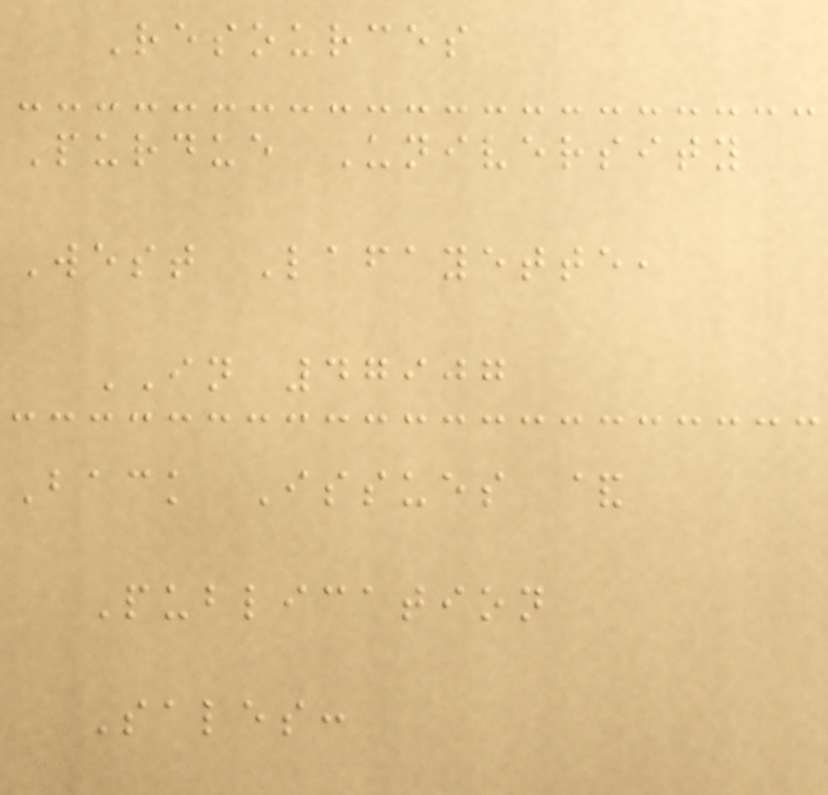Resources
Purdue University
West Lafayette,
IN 47907
Back Issues &
Publication
Sales:
